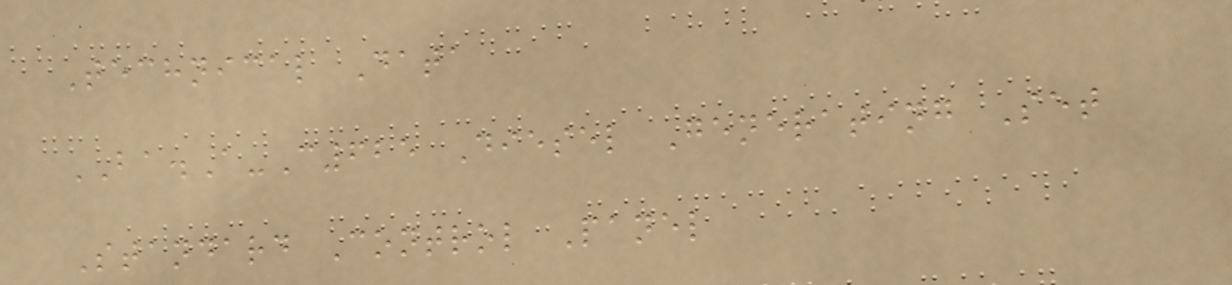Technical Data
BA.A-C625 Diesel Generating Set
Standard Control Panel
